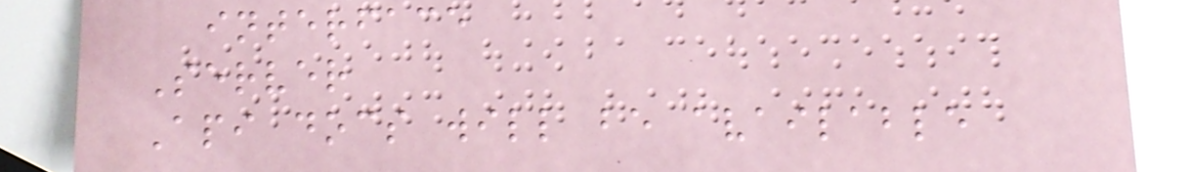interface
Server
Api docs will be available
